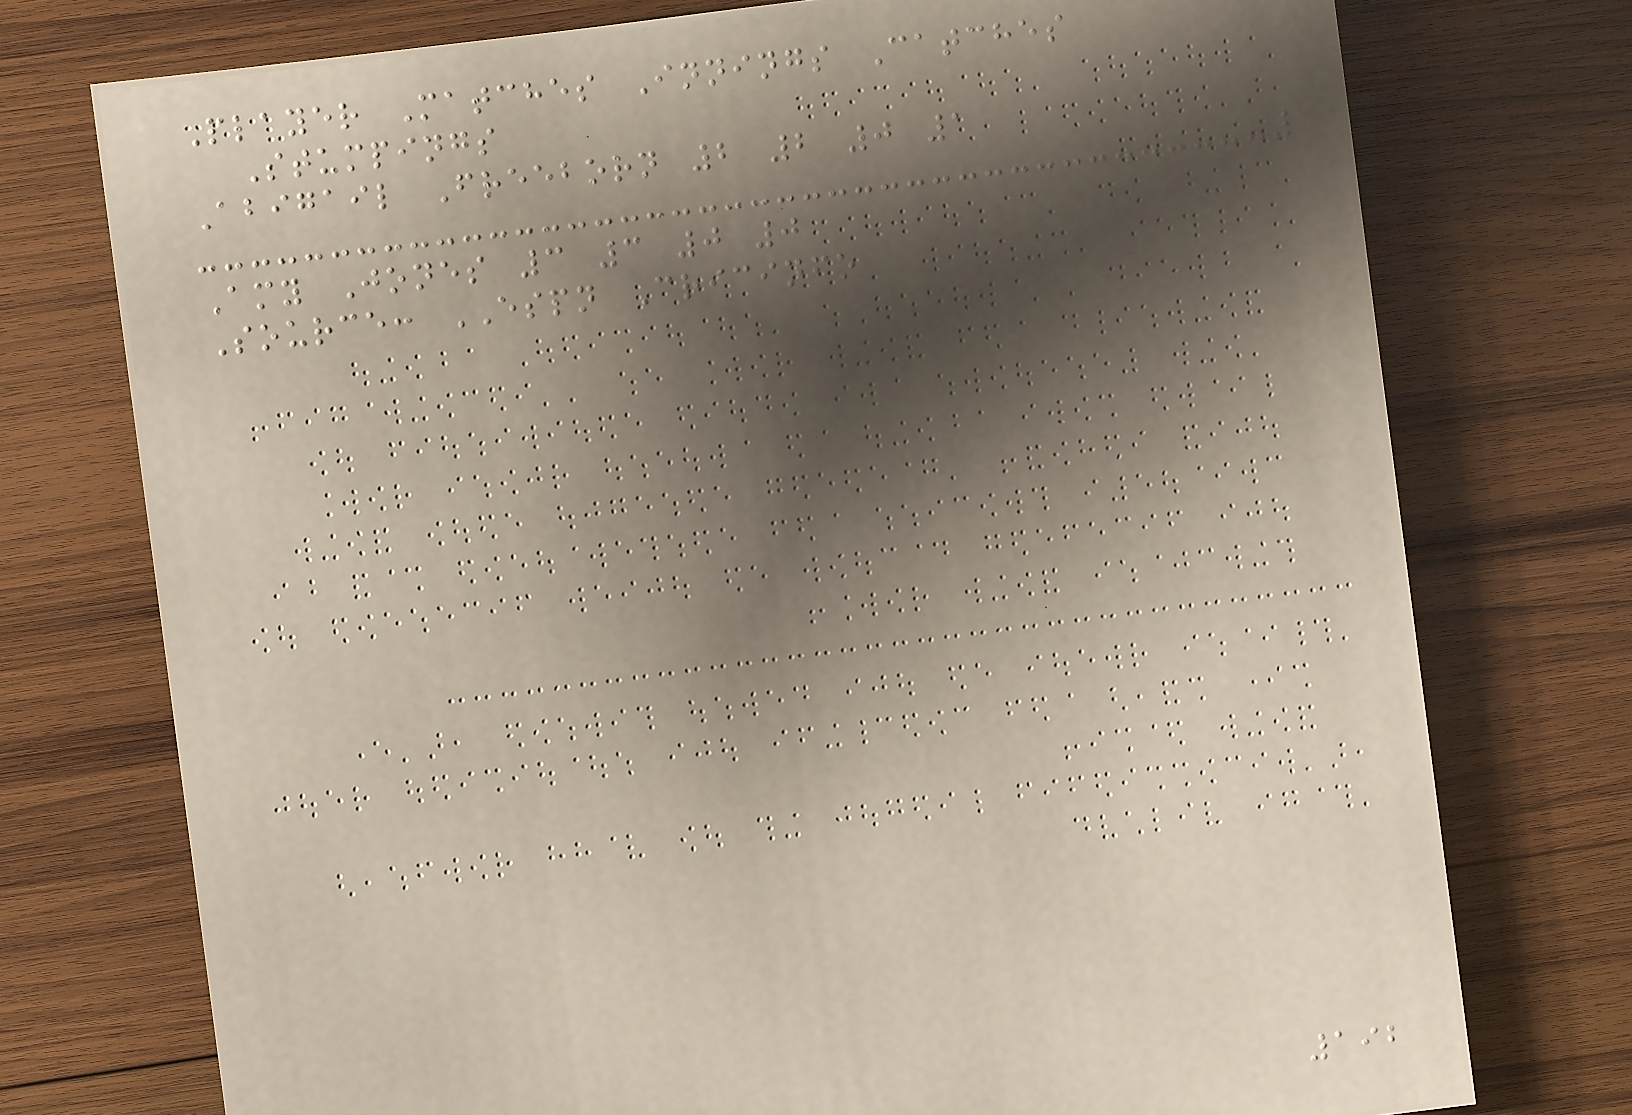Player Matches Innings Catches
Stumpings
Abigail Freeborn 2 2 0 1
Amy Jones 3 3 0 0
Source: ESPN Cricinfo
192
